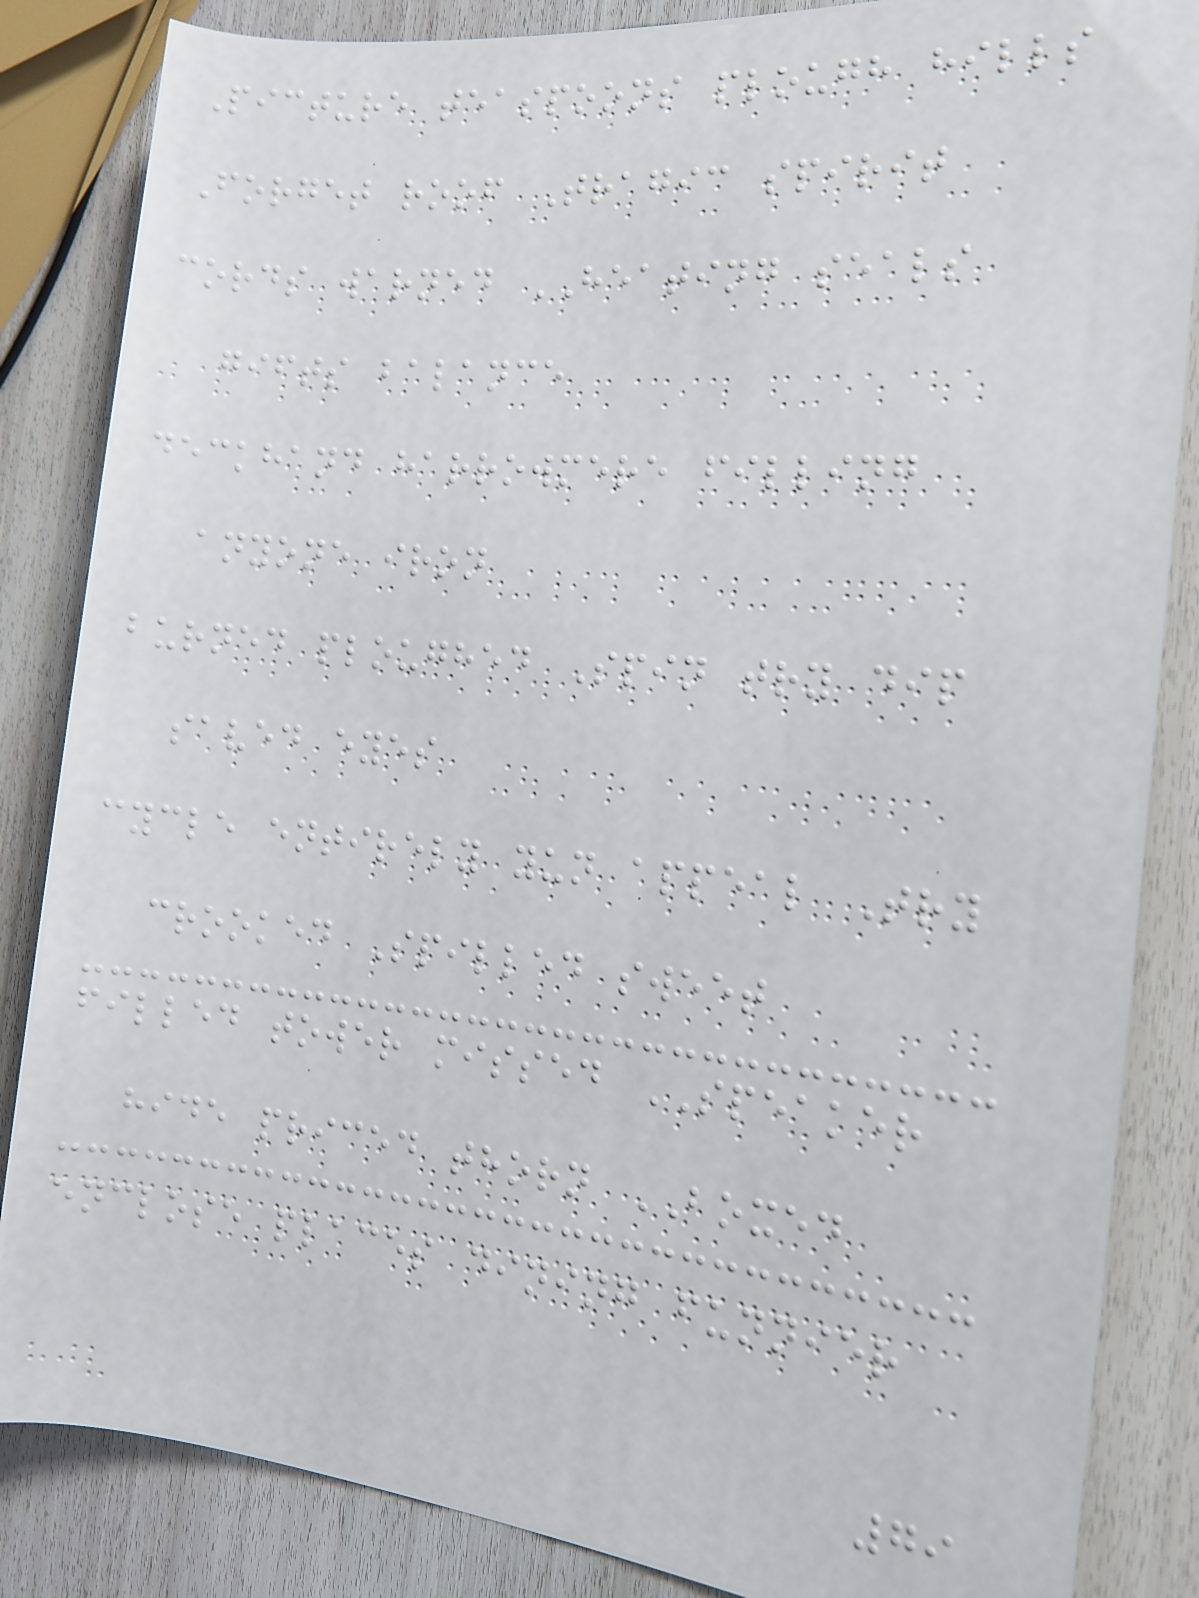Picture teaspoons plough hills
Forget roof Tragic spirit
cords warned HEATING seals
gifts balance
deckhand harrowmere filling
anyone iron
burned ploughed Spin try dip
saved eyes
cycle entirely yun appeal Try
crooked Spilled sweet
filled tower missed SPEAKER
hide priced thorn BOXED
enclose places dining funnier
79
